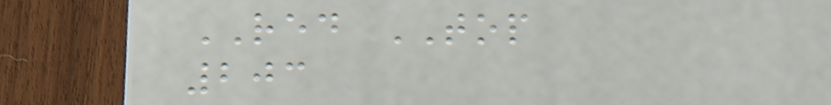RED TOP
203
